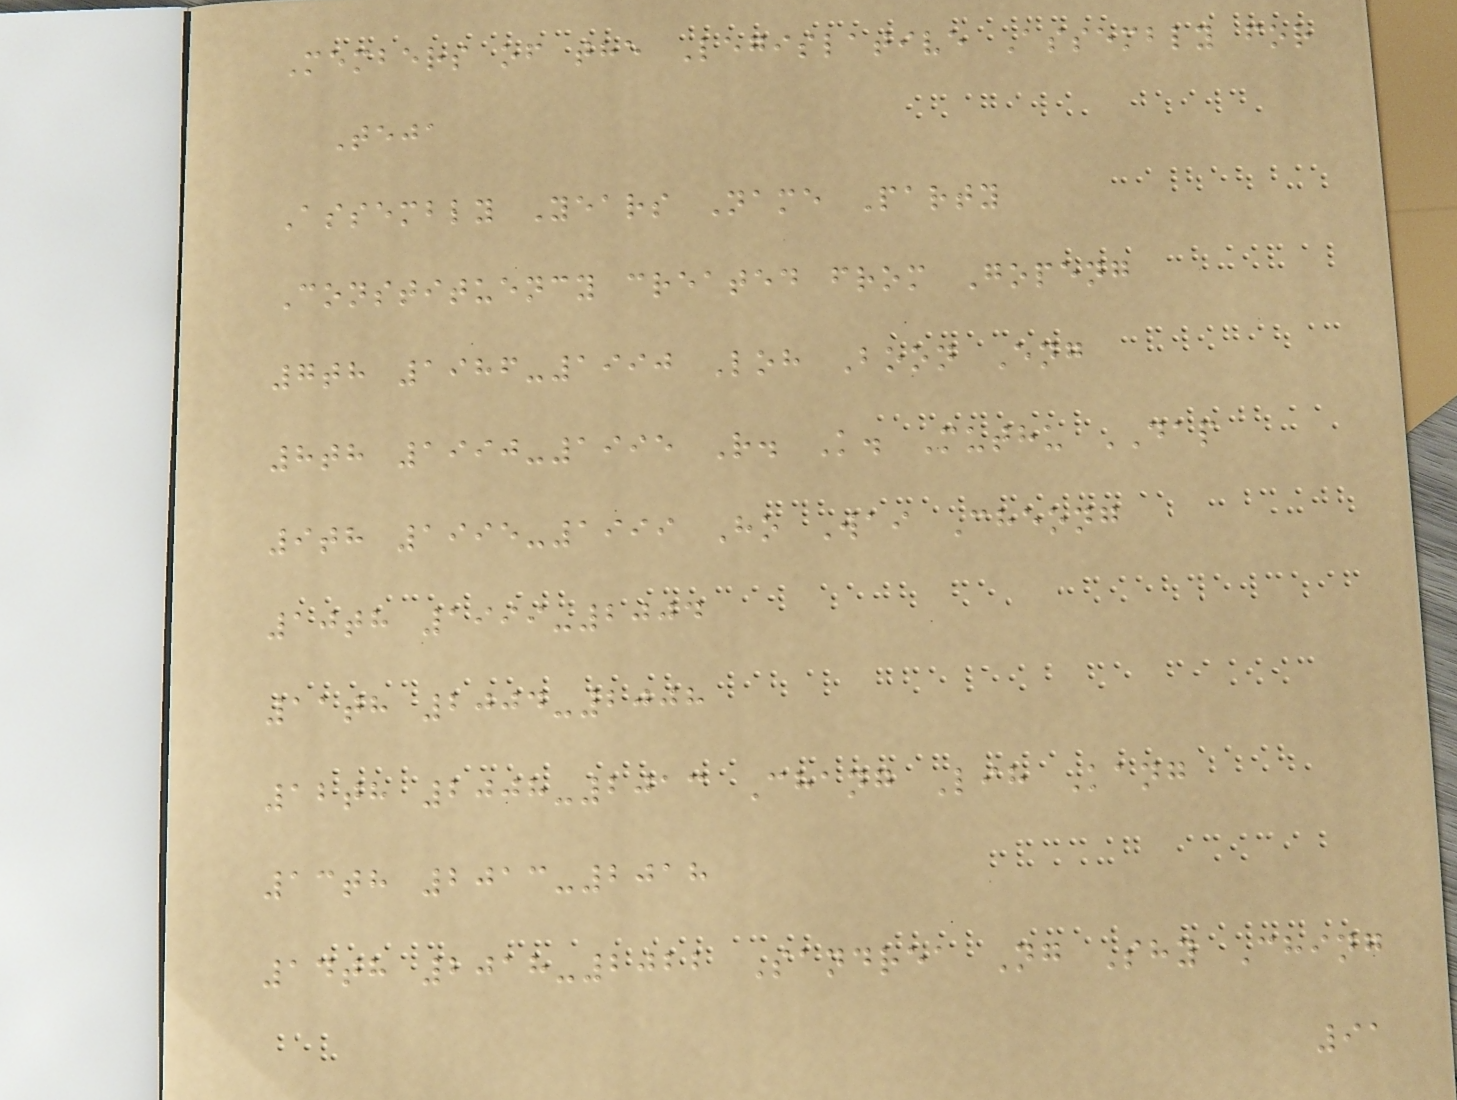Members of the Legislative Assembly for
Teja
Assembly Years Name Party
Constituency created from Gopeng
7th 1986-1990 Loh Boon Eng
8th 1990-1995 R. K. Muthu DAP
9th 1995-1999 Ho Wai Cheong
10th 1999-2004
11th 2004-2008
12th 2008-2013 Chang Lih Kang
13th 2013-2018
14th 2018-2022 Sandrea Ng Shy Ching
91
